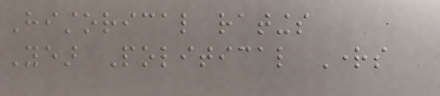Historical ratings
Year Political Rights
